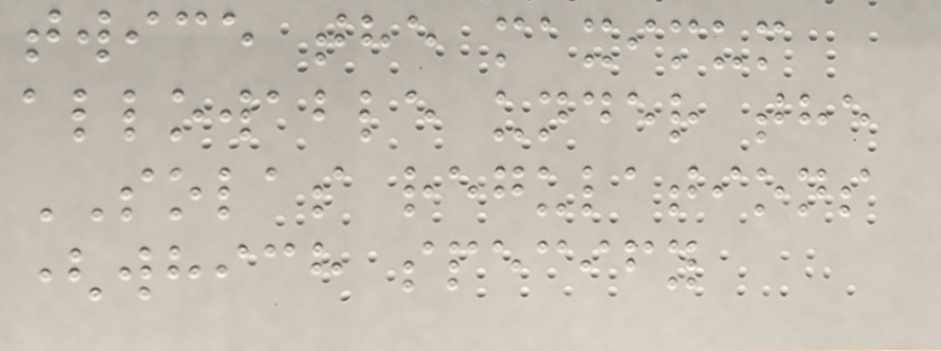twice the maximum
allowable under the
SOLAS regulations
(which specify
